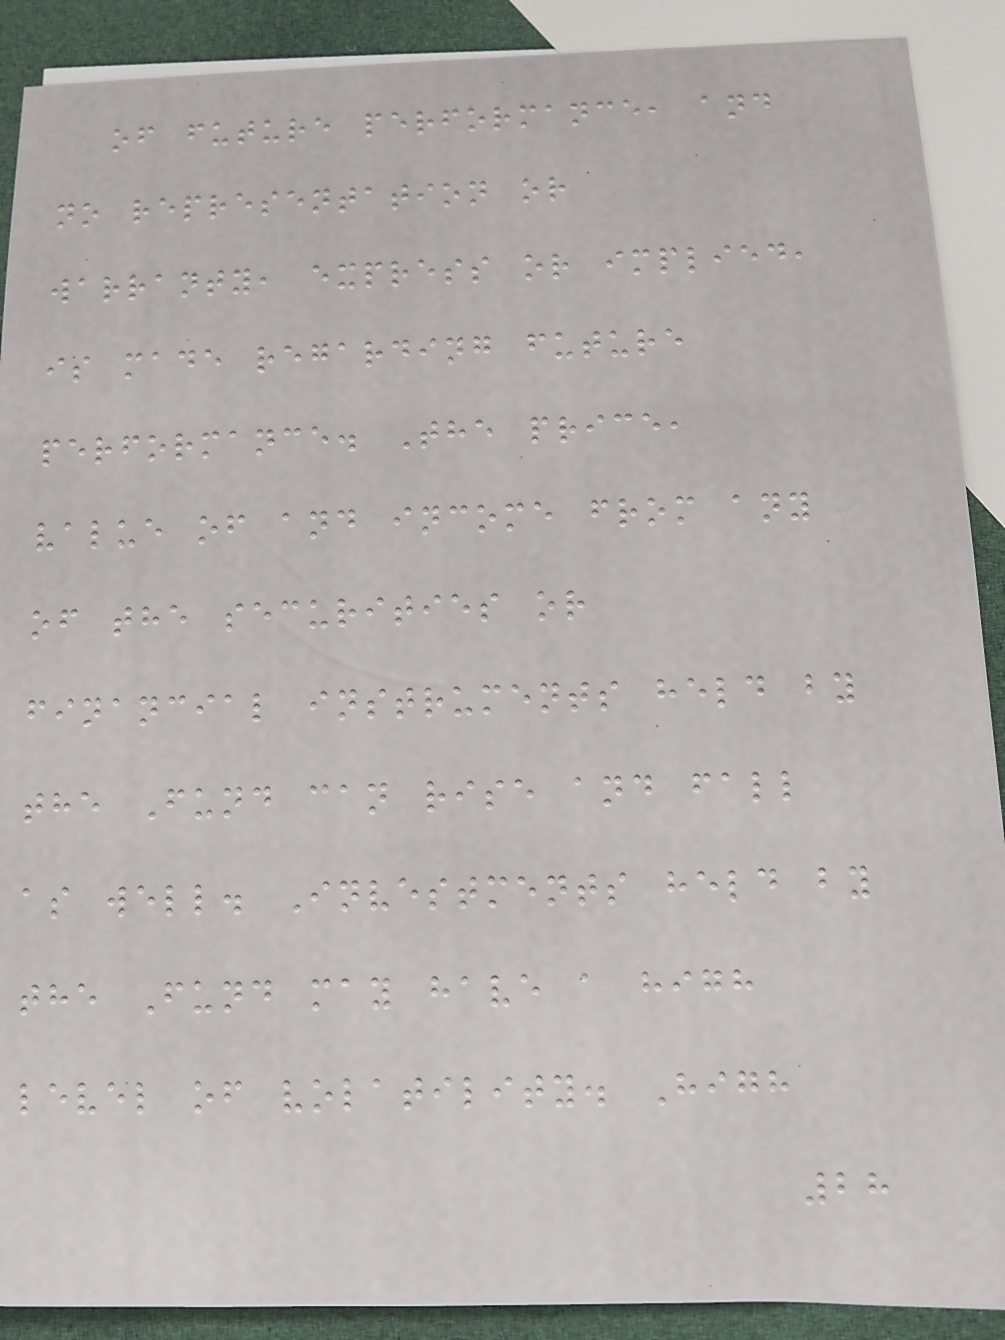of future performance, and
no representation or
warranty, express or implied,
is made regarding future
performance. The price,
value of and income from any
of the securities or
financial instruments held by
the Fund can rise and fall
as well. Investments held by
the Fund may have a high
level of volatility. High
28
